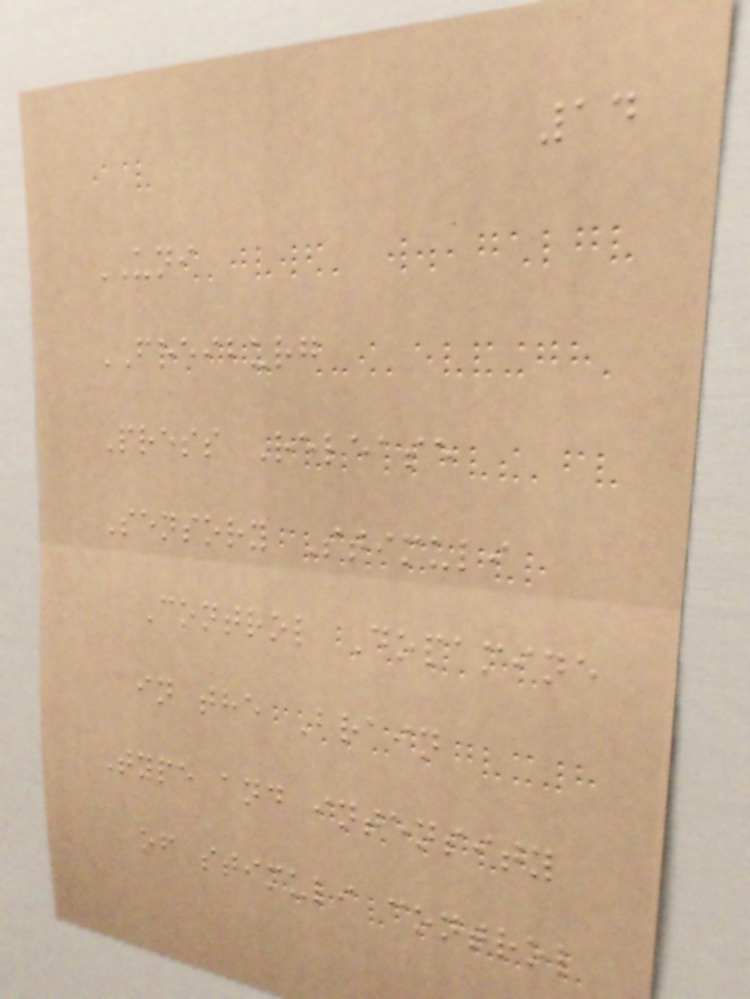14
UNI
FREIBURG
Press Release
Sensory Stimuli
Control Dopamine
in the Brain
Type and intensity
of stimuli control
